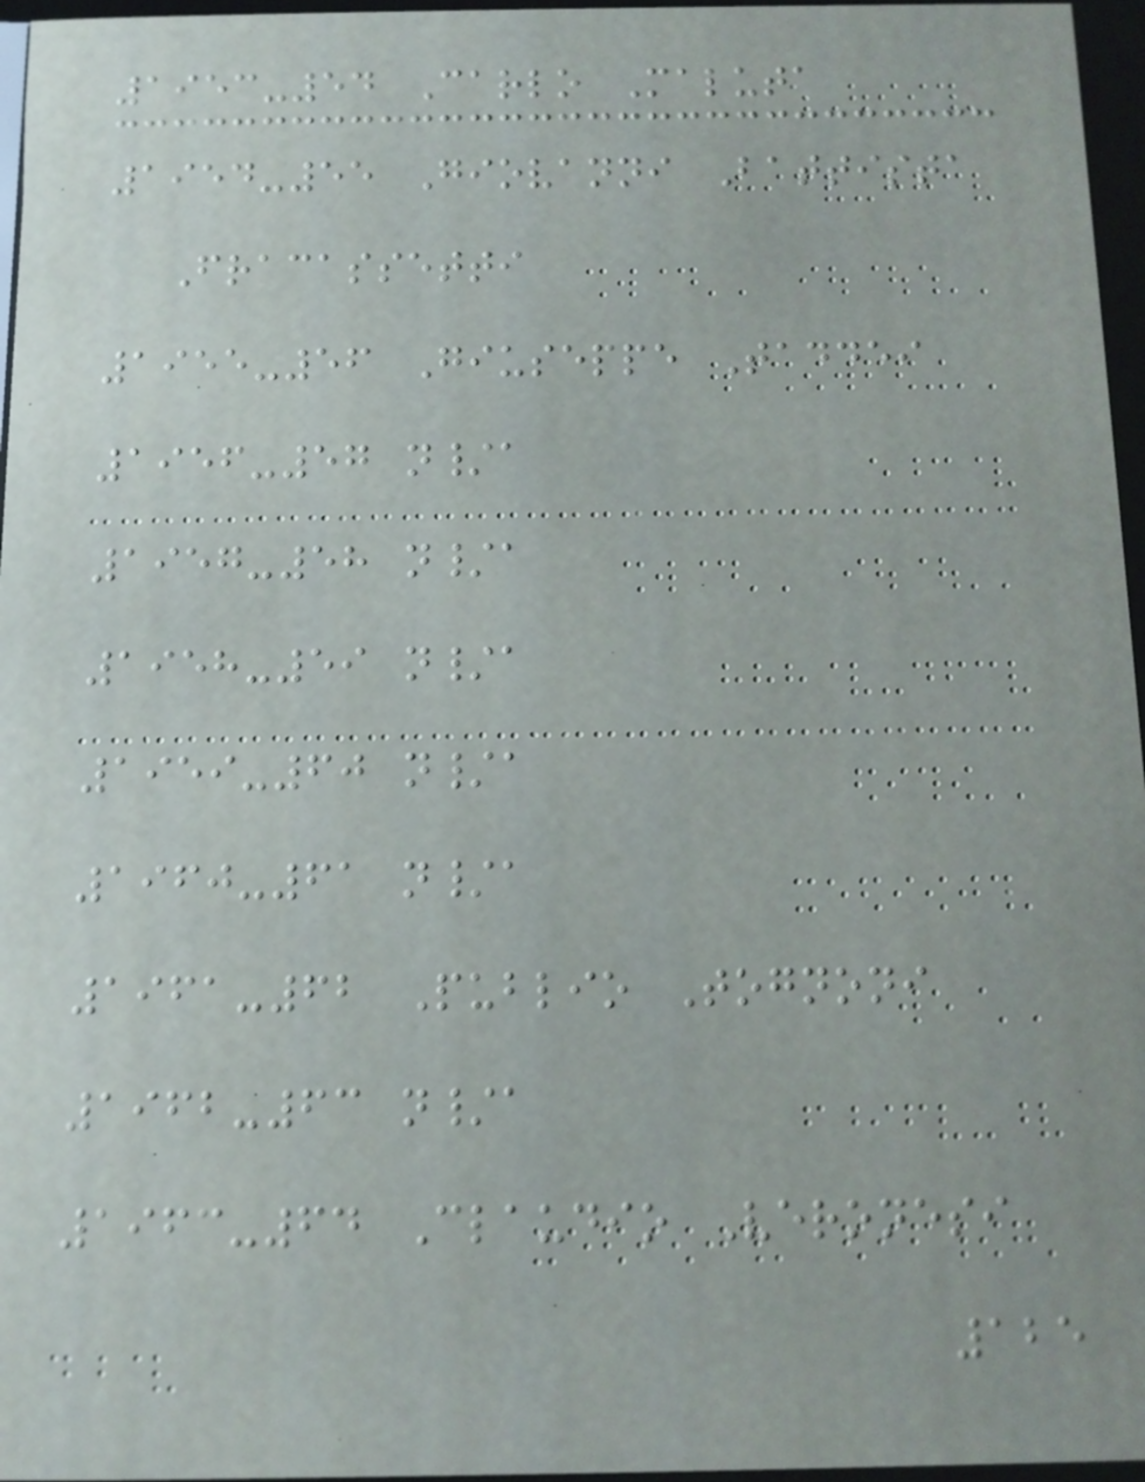1953-54 Carlo Maluta
1954-55 Giovanni Battista
Fracassetti
1955-56 Giuseppe Taddei
1956-57 n/a
1957-58 n/a
1958-59 n/a
1959-60 n/a
1960-61 n/a
1961-62 Publio Tognoni
1962-63 n/a
1963-64 Claudio Veronesi
125
